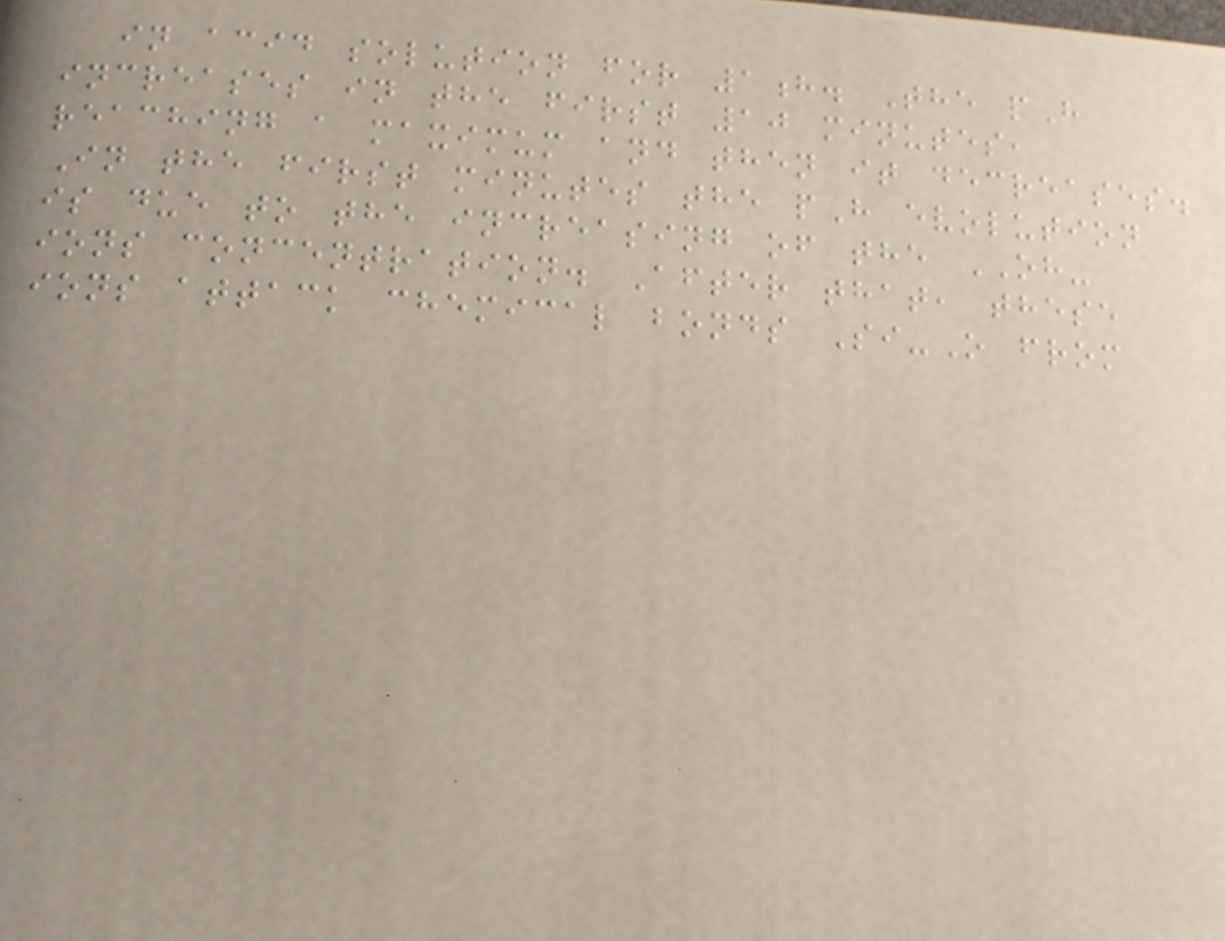in acid solution for 1h. The pH
increases in the first 10 minutes,
reaching a maximum and then it decreases.
In the first minutes the pH evolution
is due to the increasing of the OH-
ions concentration. After that, these
ions attack chemical bonds Si-O from
